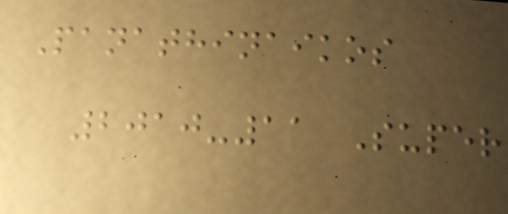Panathinaikos
2010-11 Super
